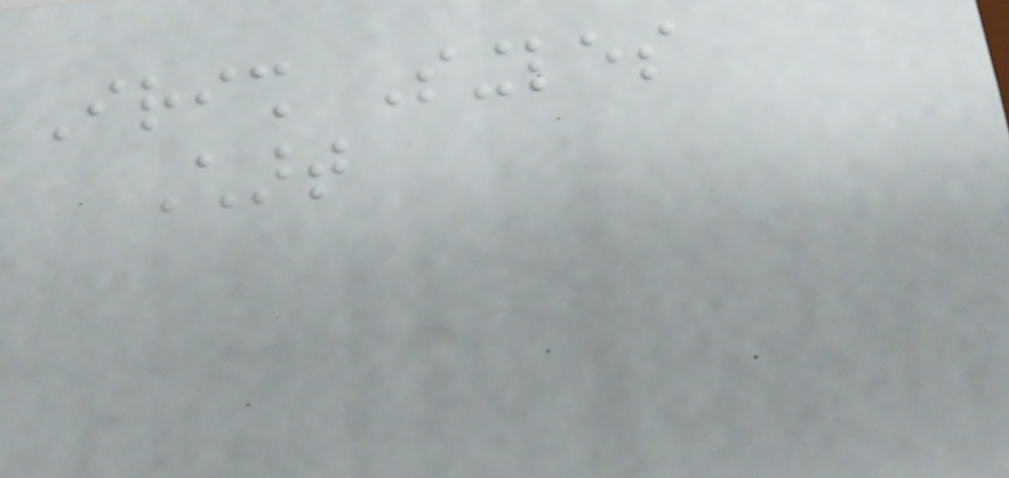Irish Singles
Chart
